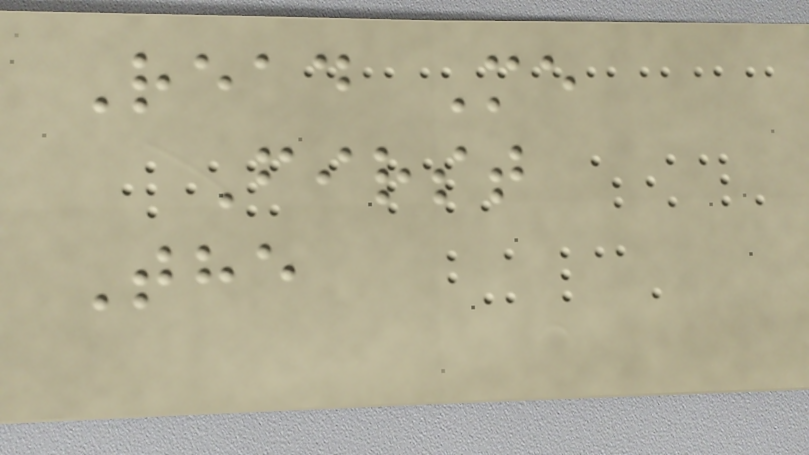Read Me
First
The
